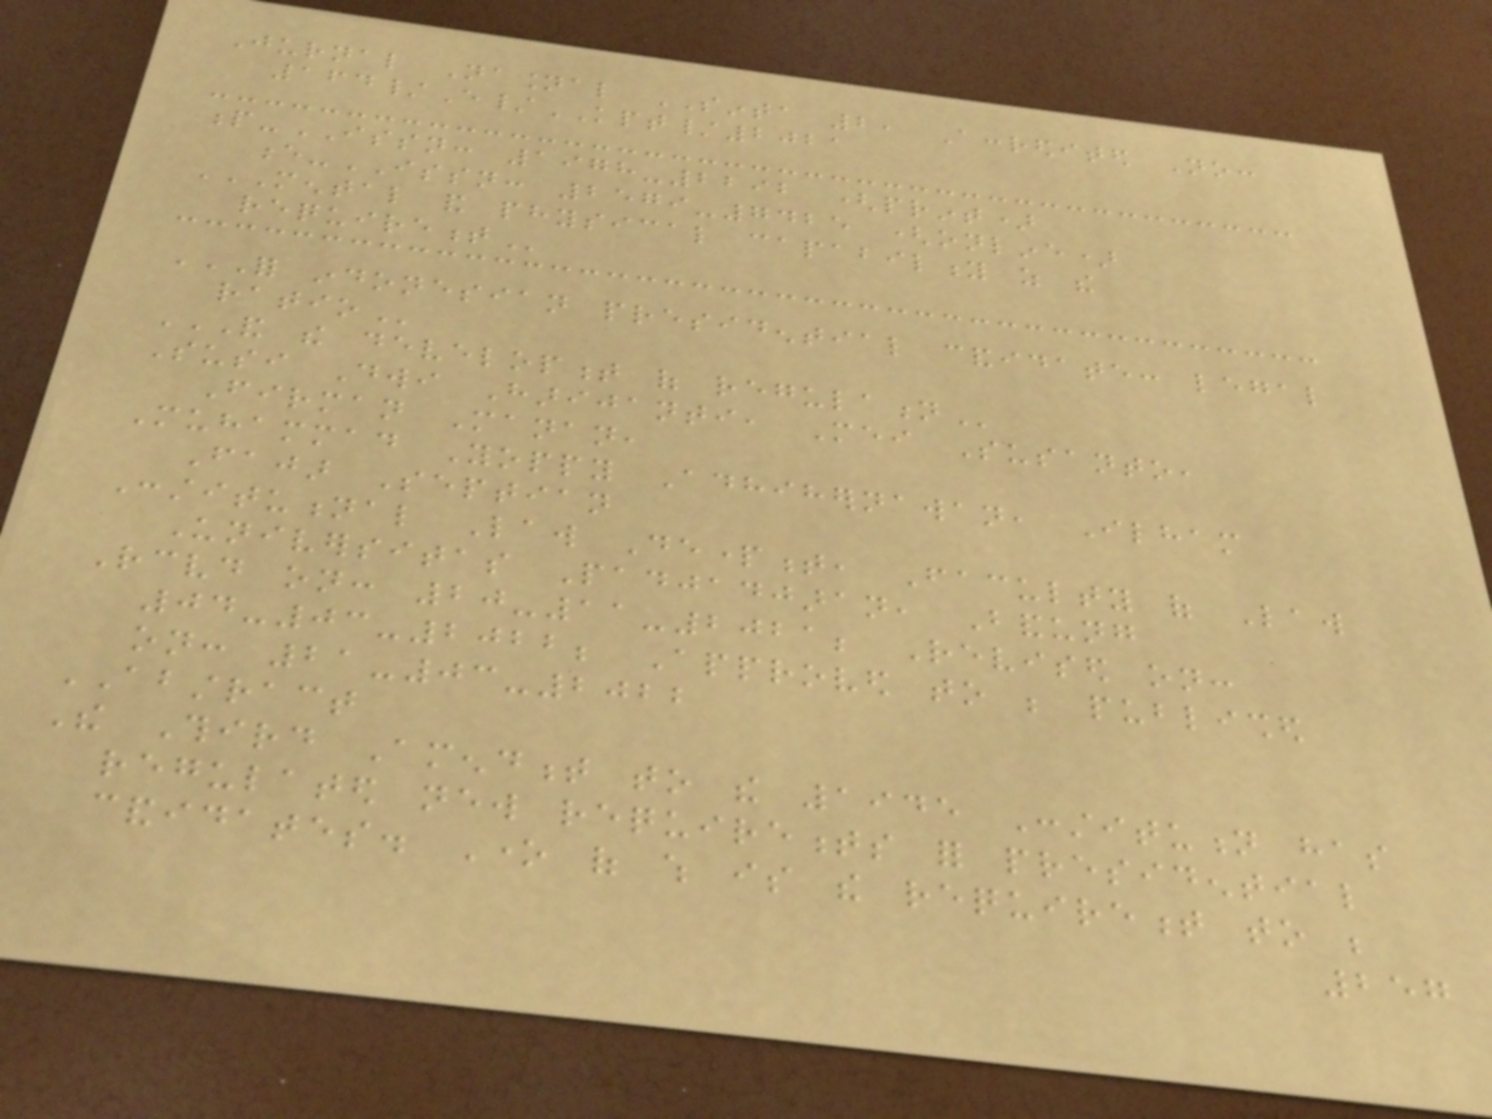Jurnal Nasional SINTA 2, Accredited No:
164/E/KPT/2021
p-ISSN: 1978-2292 (print)
e-ISSN: 2579-7425 (online)
MENTAL AND PHYSICAL CAPABILITY AS THE
REQUIREMENT
FOR INDONESIAN PRESIDENTIAL CANDIDATE: LEGAL
RATIO
AND THE DEVELOPMENT OF REGULATION
Susi Dwi Harijanti, Mei Susanto,
Firman Manan,
Muhammad Yoppy Adhihernawan, Ilham
Fajar Septian
Constitutional Law Department, Faculty of Law
Universitas Padjadjaran, Bandung
Received on: 20-11-2021; Revised on:
04-03-2022; Approved to be published
on: 21-03-2022
ABSTRACT
The Third Amendment to the 1945 Constitution has
regulated new requirements for presidential
candidates. One of which is the requirement to be
257
